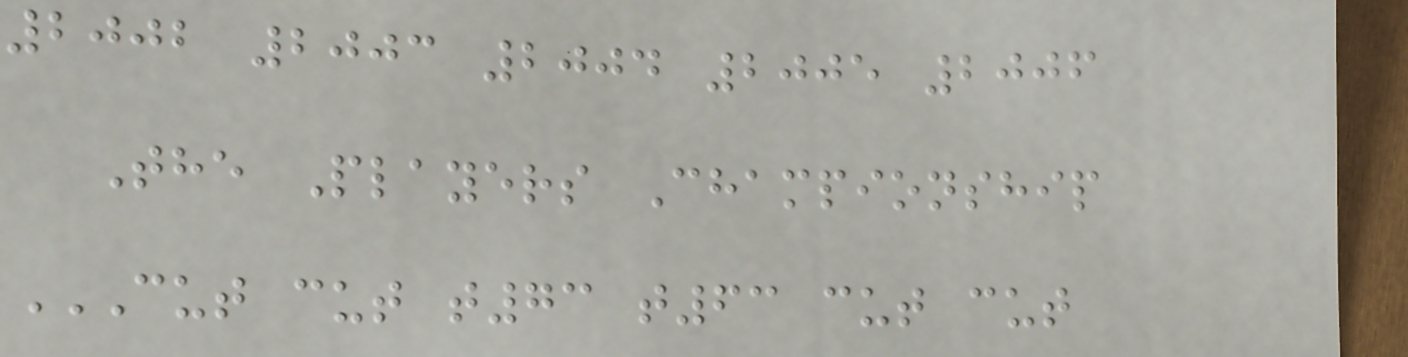2002 2003 2004 2005 2006
The Players Championship
CUT CUT T73 T63 CUT CUT
